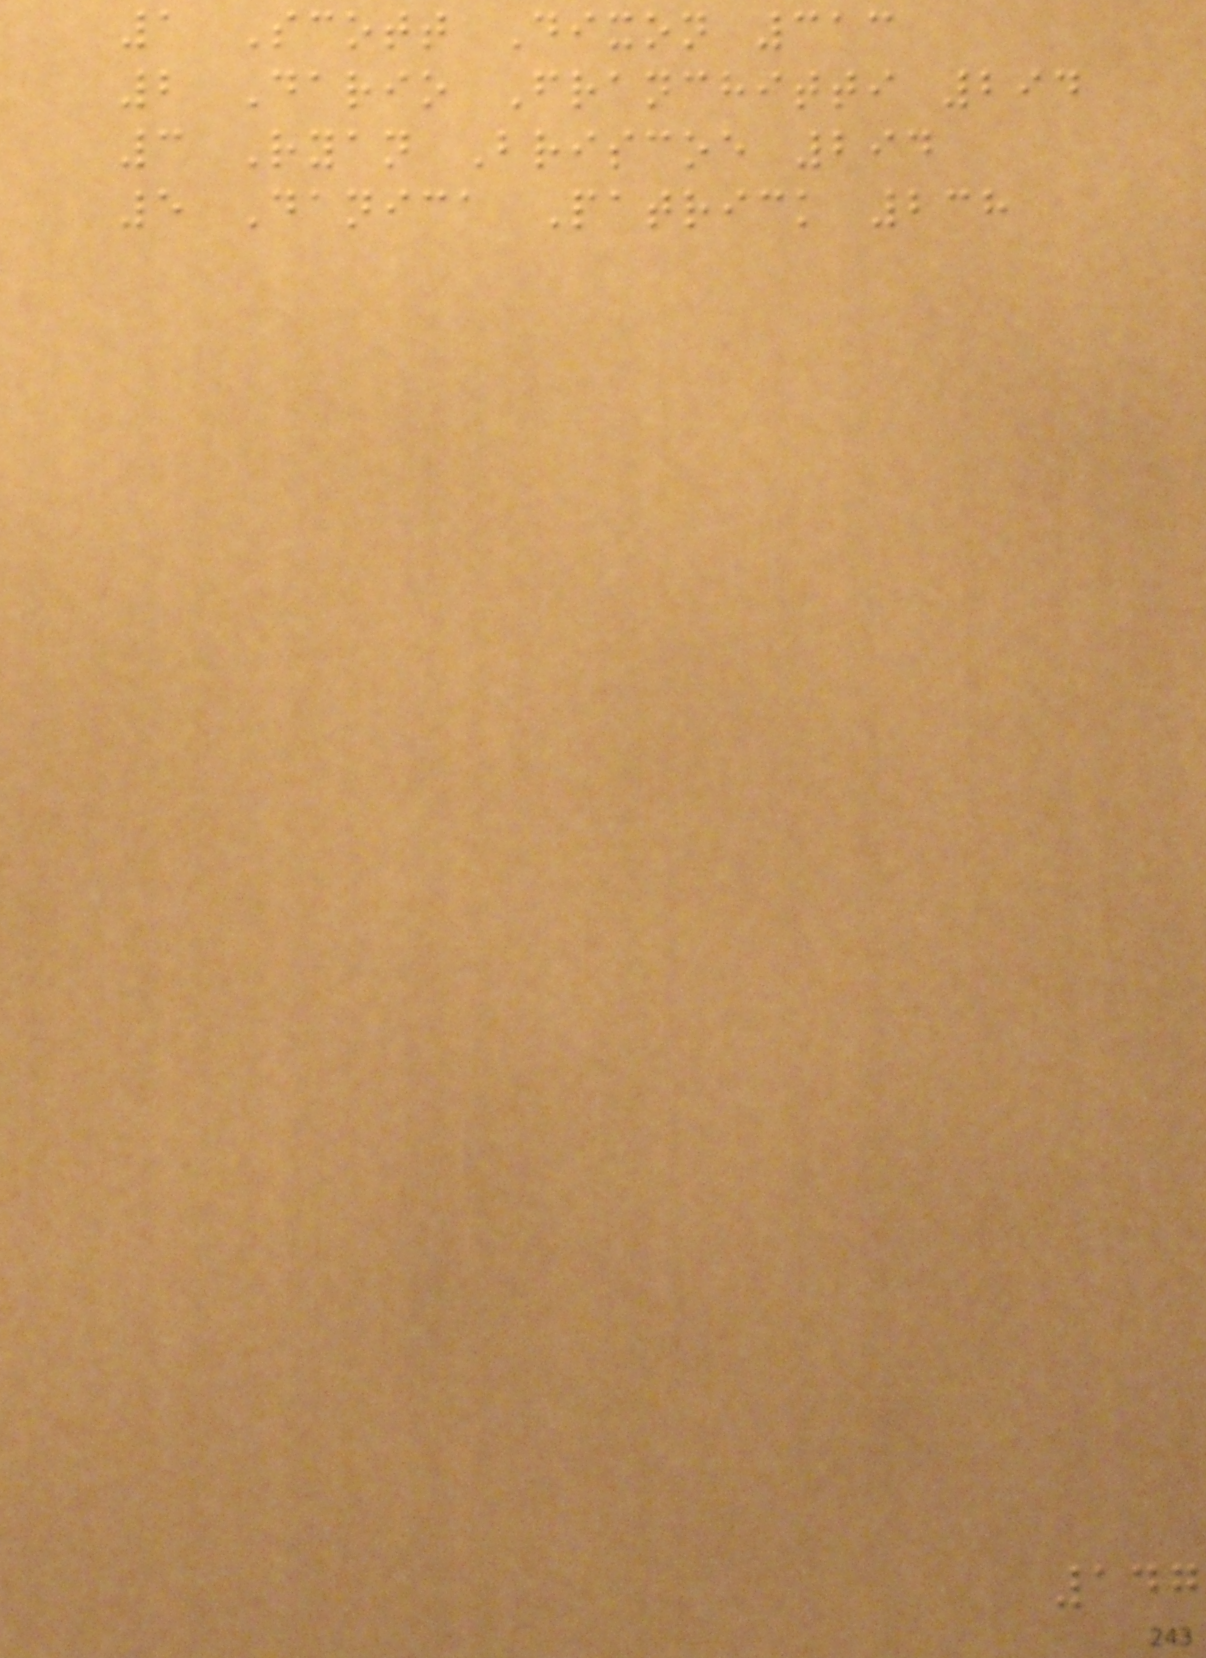1 Scott Dixon 313
2 Dario Franchitti 294
3 Ryan Briscoe 294
5 Danica Patrick 238
147
